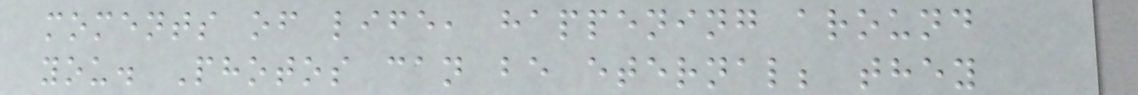moments of life, happening around
you. Photos can be eternal; they
